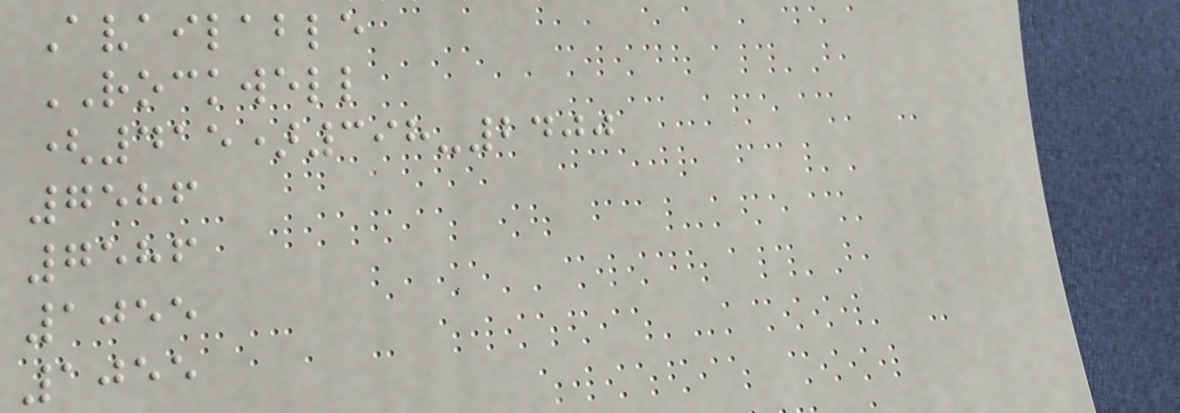Available
ROCKWELL
(415)398-2400
7586
7586
1055
1055
